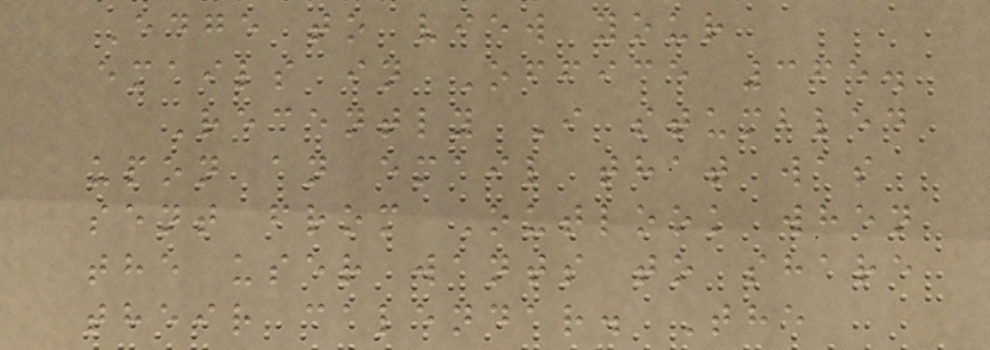Edge to view your
emails in Office 365.
Recently I stumbled
upon an email that was
sent from Outlook when
the user wants to share
their calendar. The
